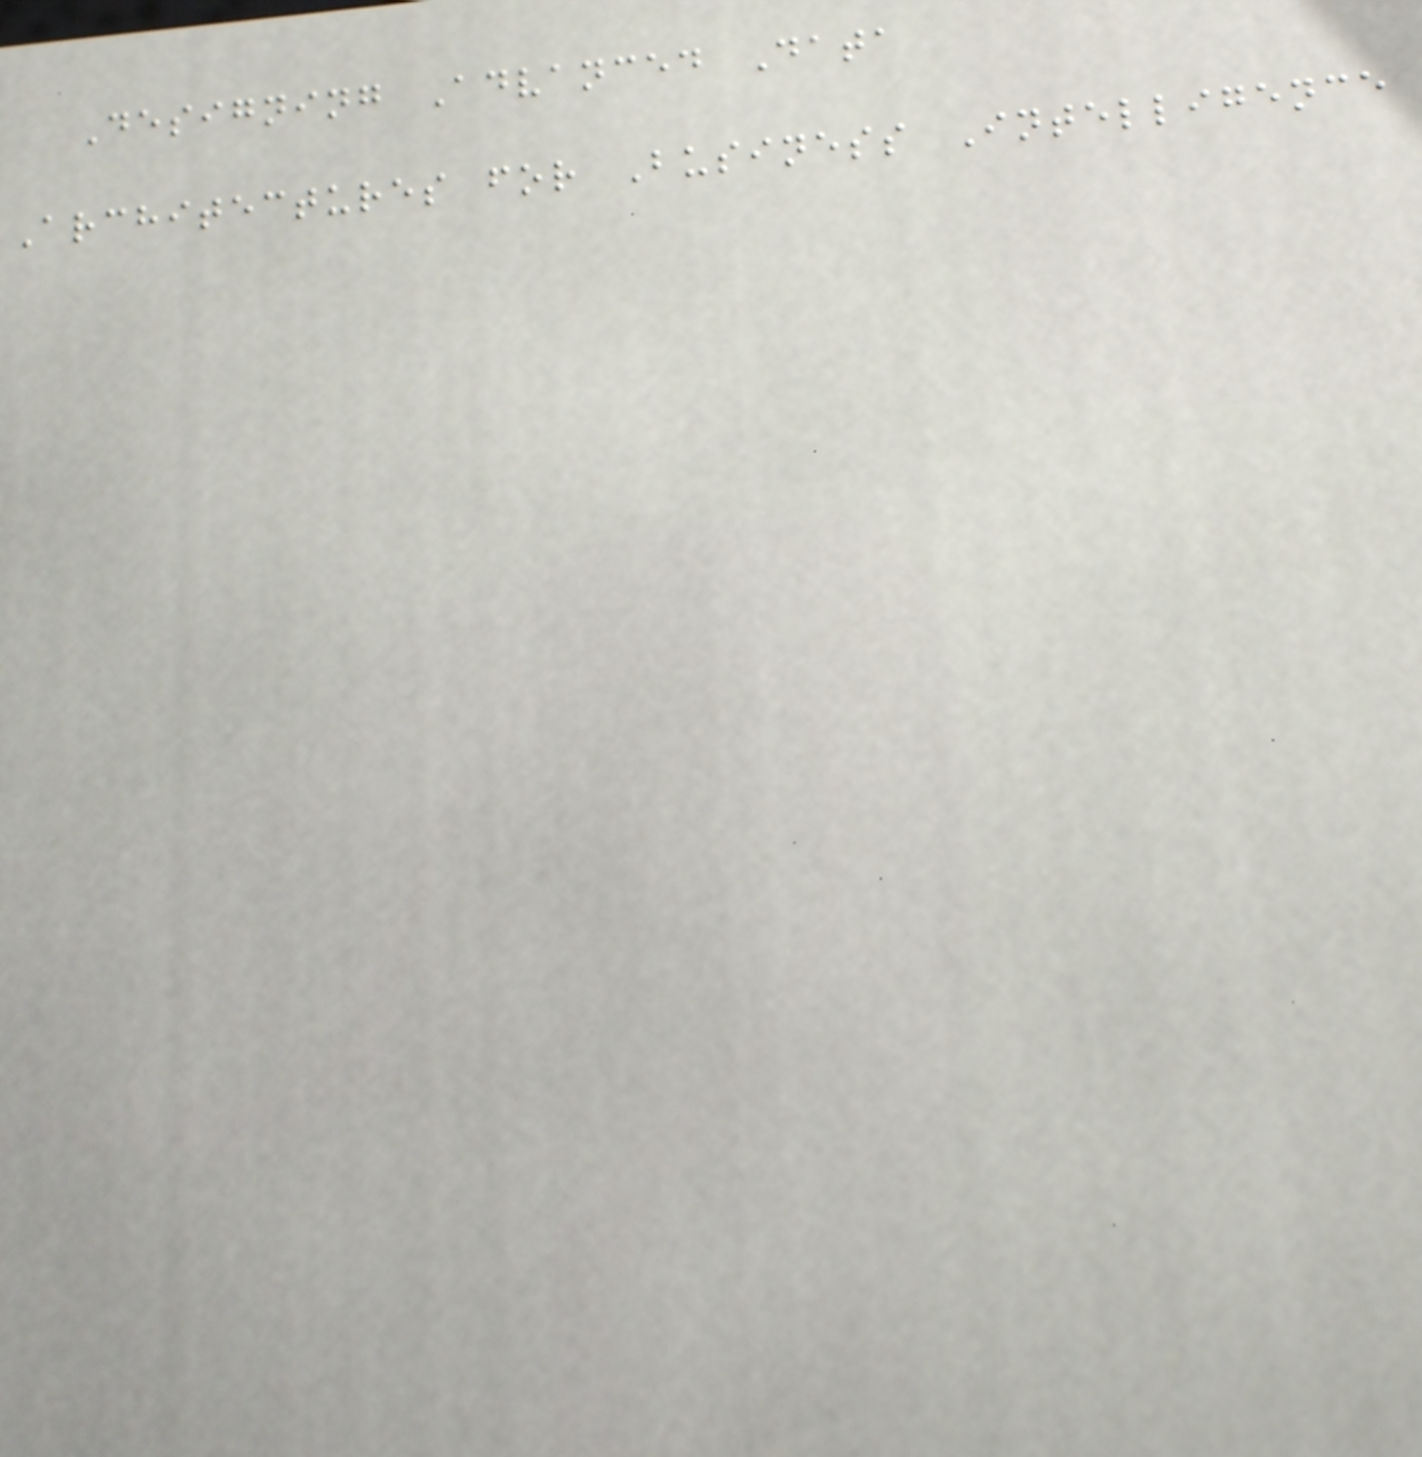Designing Advanced Data
Architectures for Business Intelligence
